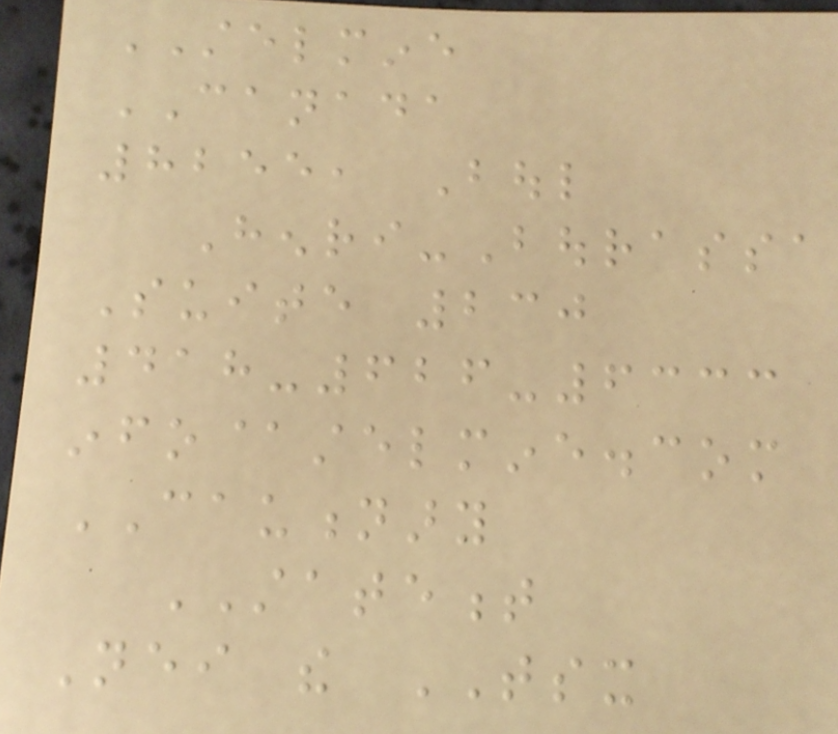STELMINE
CANADA
8255, Boul
Henri-Bourassa
Suite 230
418-626-6333
info@stelmine.com
CAUTIONARY
STATEMENT
Neither the TSX
